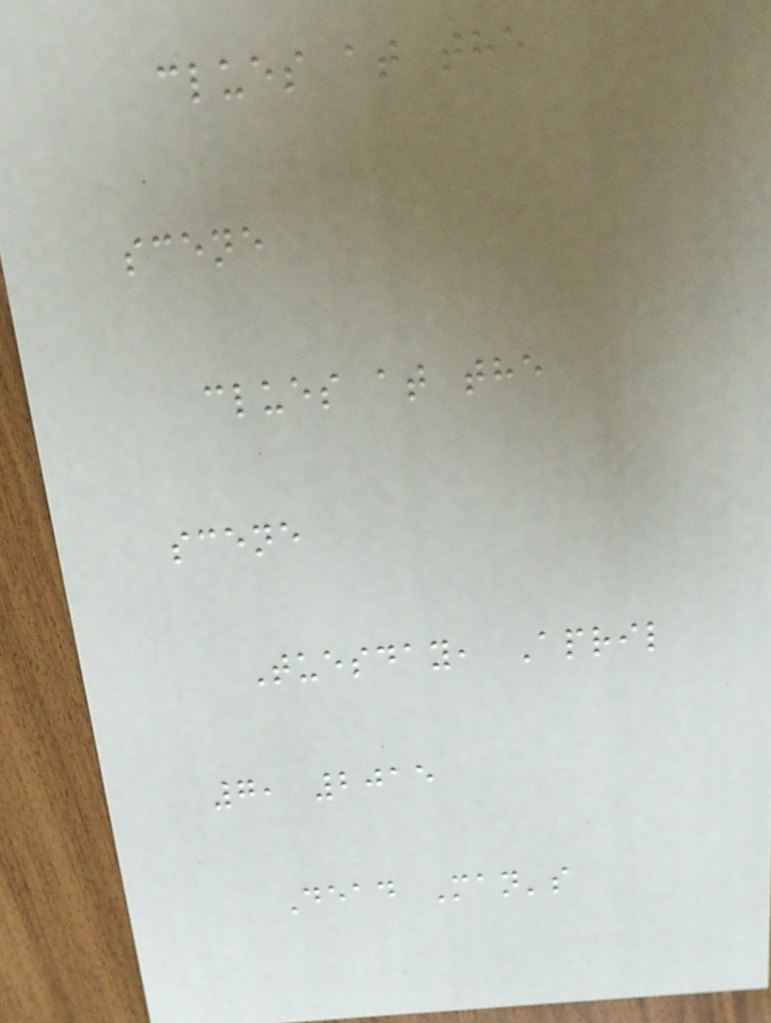clues at the
scene
clues at the
scene
Tuesday, April
7, 2015
Dead Man's
